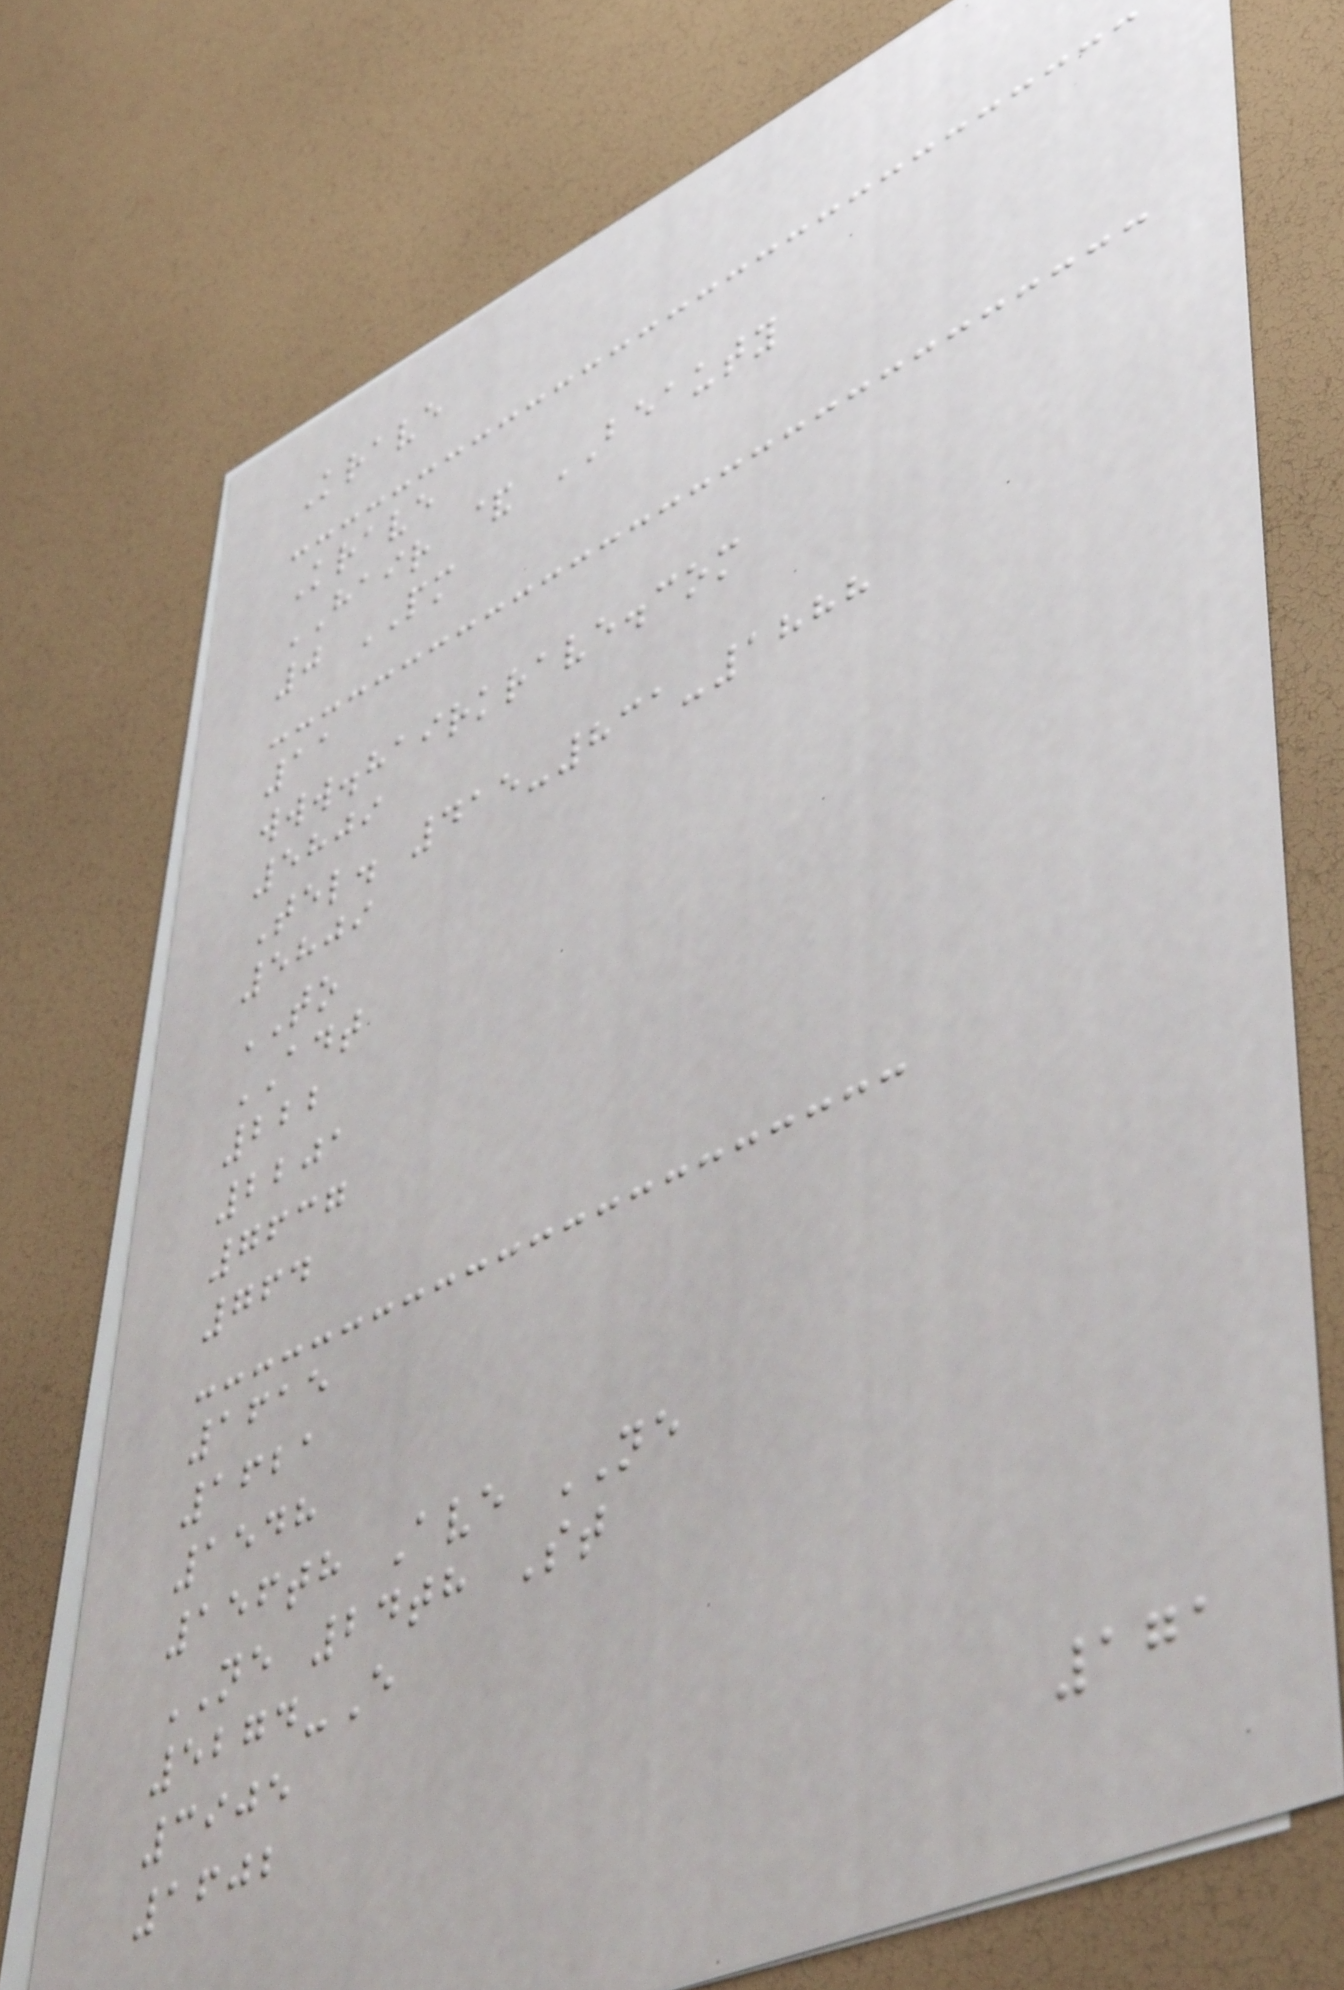Krave
Krave
HAIR & BEAUTY
0 PM
11
www.hairkrave.com
5809
Tel. 415-831-1888
5809
TO
ADT
222
2201
7637
764
1615
1621
1548
156th Ave NE
NE 24th St
5274-E
3905
1602
171
